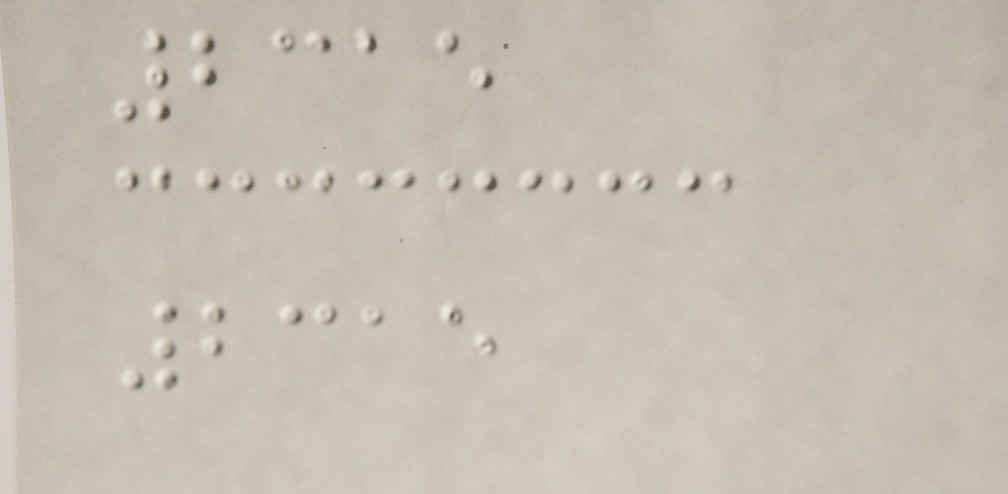2315
2315
